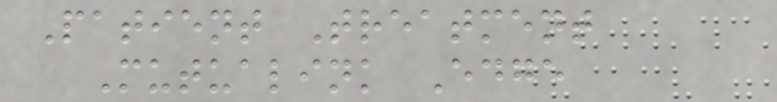Patient Treatment
Mutualink Edge
